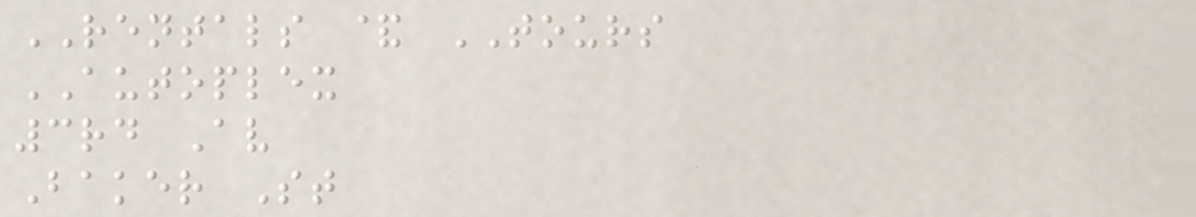RENTALS & TOURS
AUTOPLEX
3rd Av
Baker St
